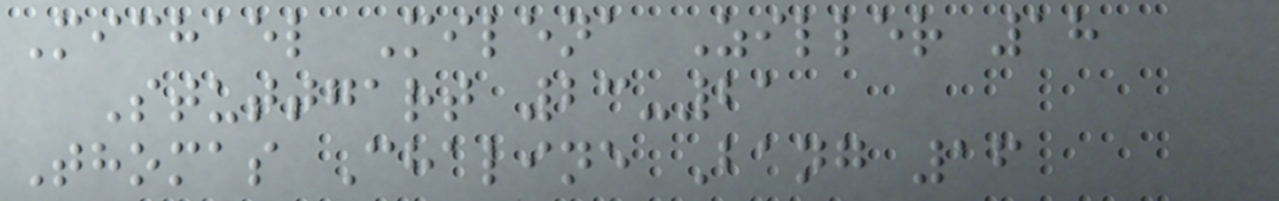Michael Milena Ziller 18
Stuttgart 23-21
Thomas Chaline Bang 16
